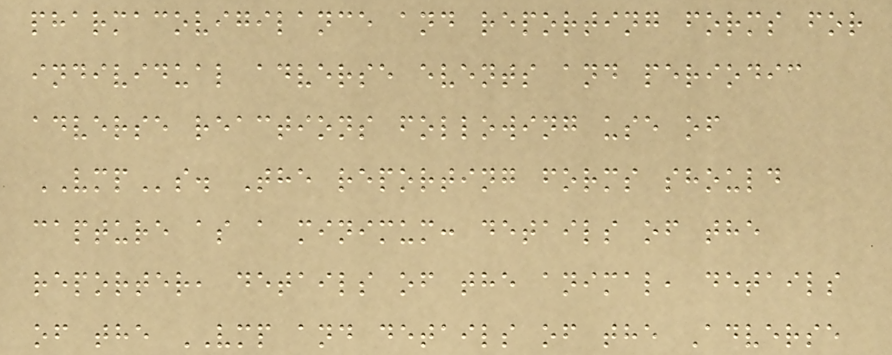pharmacovigilance and reporting forms for
individual adverse events and periodic
adverse reactions following use of
VMPs. The reporting forms should
capture as a minimum: details of the
reporter, details of the animal, details
of the VMP and details of the Adverse
